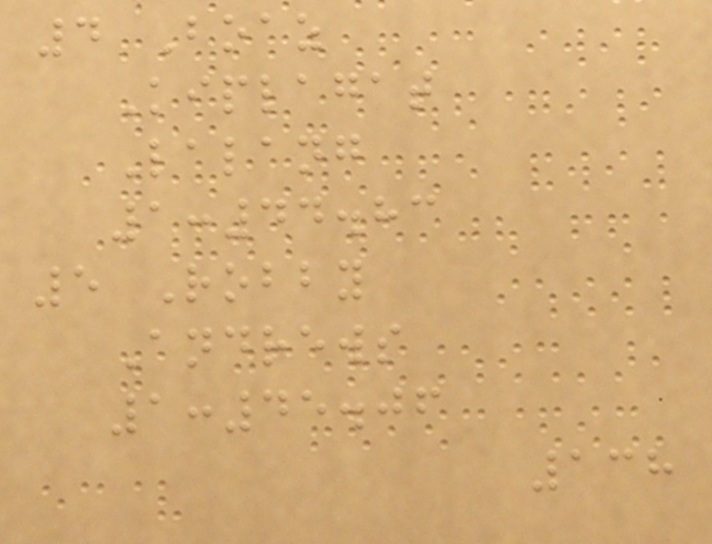4 Boaz
Kiplagat
Lalang
1:44.83
5 Robby
Andrews
1:45.06
138
